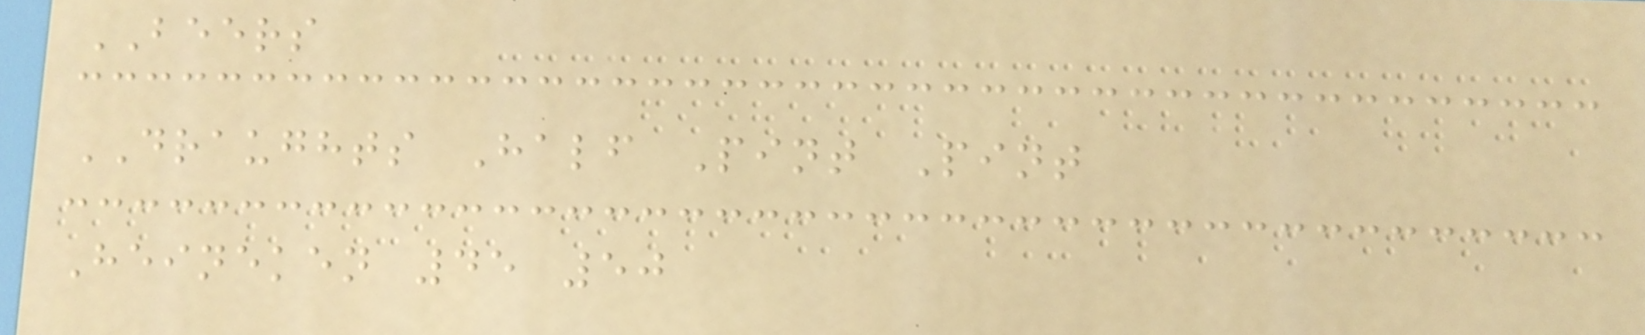BEERS
DRAUGHTS Half Pint Pint
Heineken 45 50
